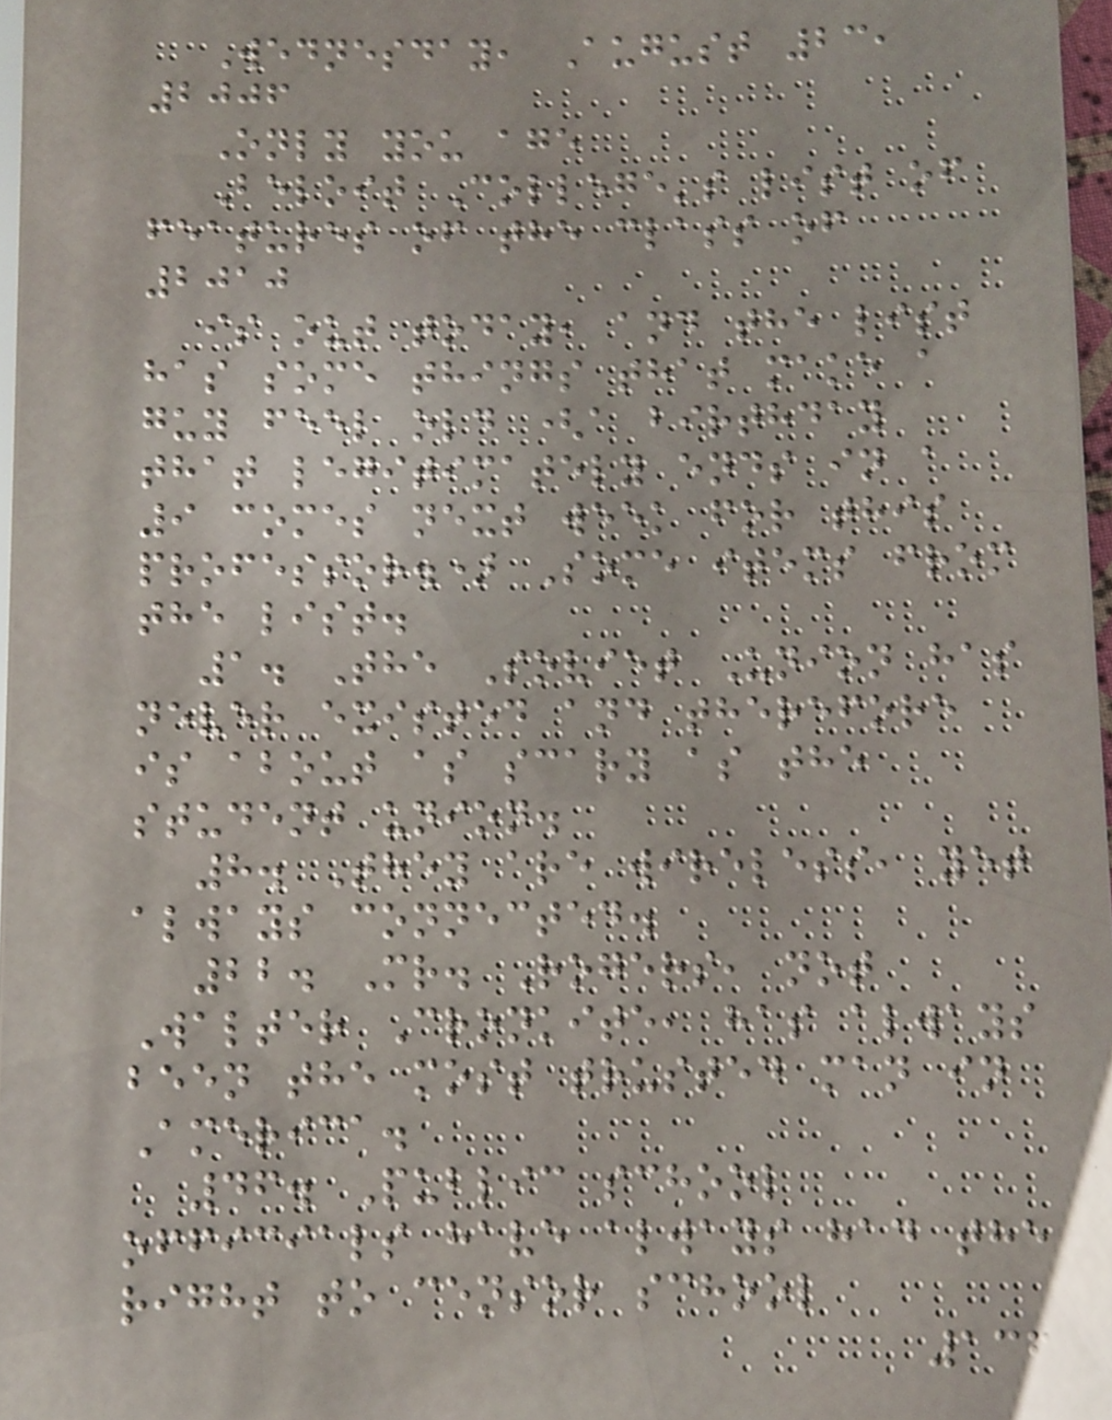Wednesday, August 23,
2006
Only you age
Beloit College's list of
features of the class of
2010
is out today, and the list
has some things that make a
guy feel old (a birthday
that legitimately ends in a
9 comes next week for this
professor.) Some items from
the list.
1. The Soviet Union has
never existed and therefore
is about as scary as the
student union.
8. They are wireless, yet
always connected.
22. Mr. Rogers, not
Walter Cronkite, has always
been the most trusted man in
America.
46. Public school
officials have always had the
right to censor school
136
